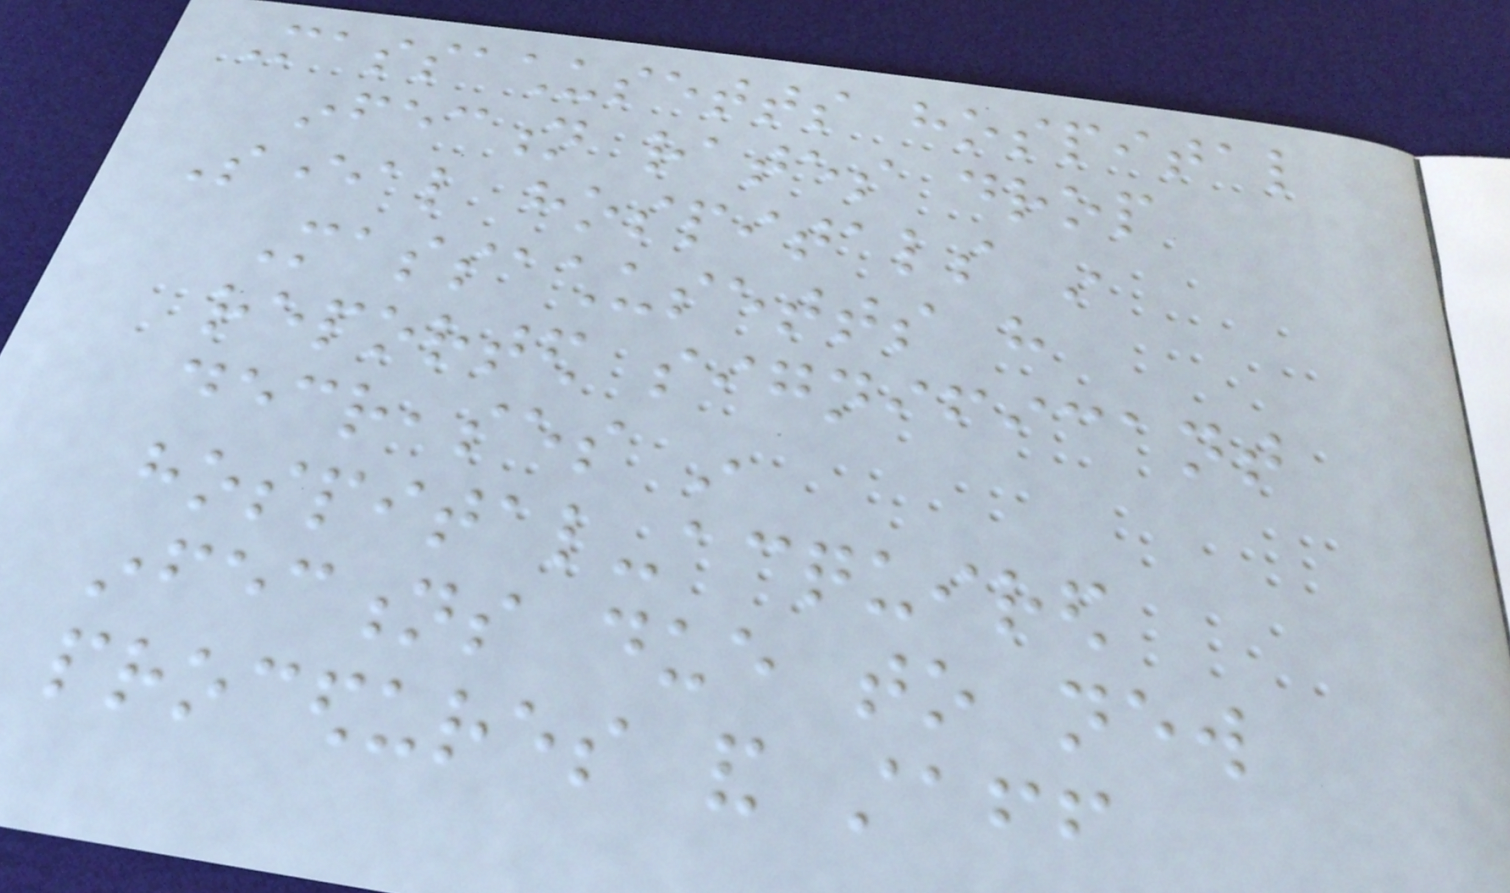Massachusetts hospital
infection rates drop
Several hospitals in
Massachusetts have
reported significant
decreases in
hospital-acquired
infections due to new
procedures and staff
